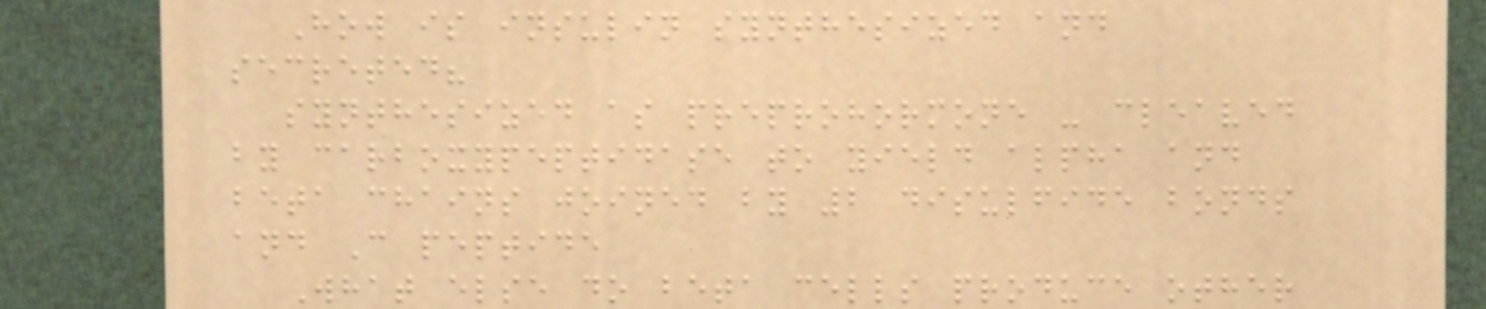How is insulin synthesized and
secreted?
synthesized as preprohormone - cleaved
by carboxypeptidase to yield alpha and
beta chains joined by 2 disulfide bonds
and C peptide
What else do beta cells produce other
